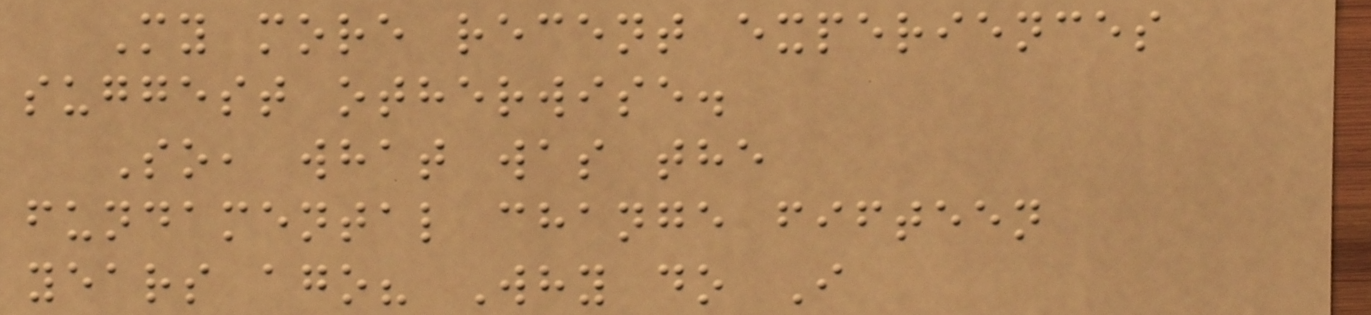My more recent experiences
suggest otherwise.
So, what was the
fundamental change fifteen
years ago? Why do I
